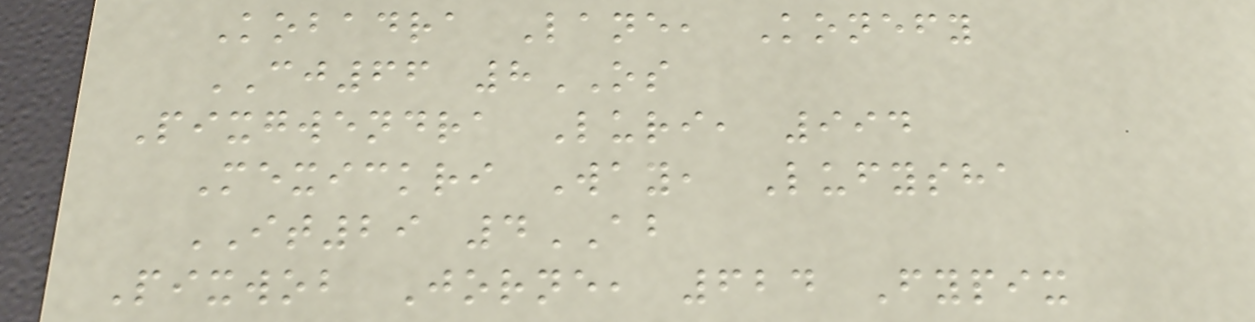Kobadra Lane, Konefy
CJ66 8OS
Pixgwendra Luri, 994
Mexickri Way, Lufysha
IT29 4AB
Pixwob Jorne, 624 Fypix
